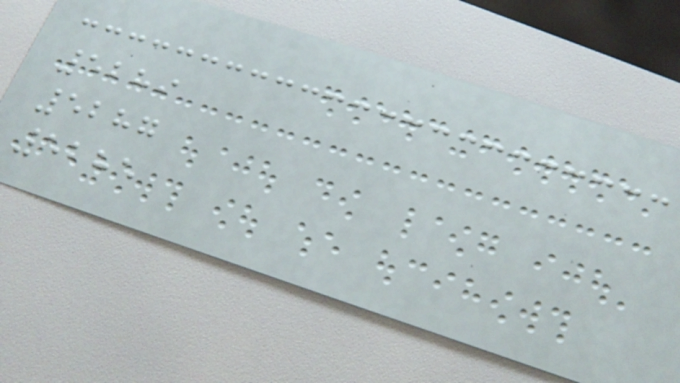5289
5287
5285
